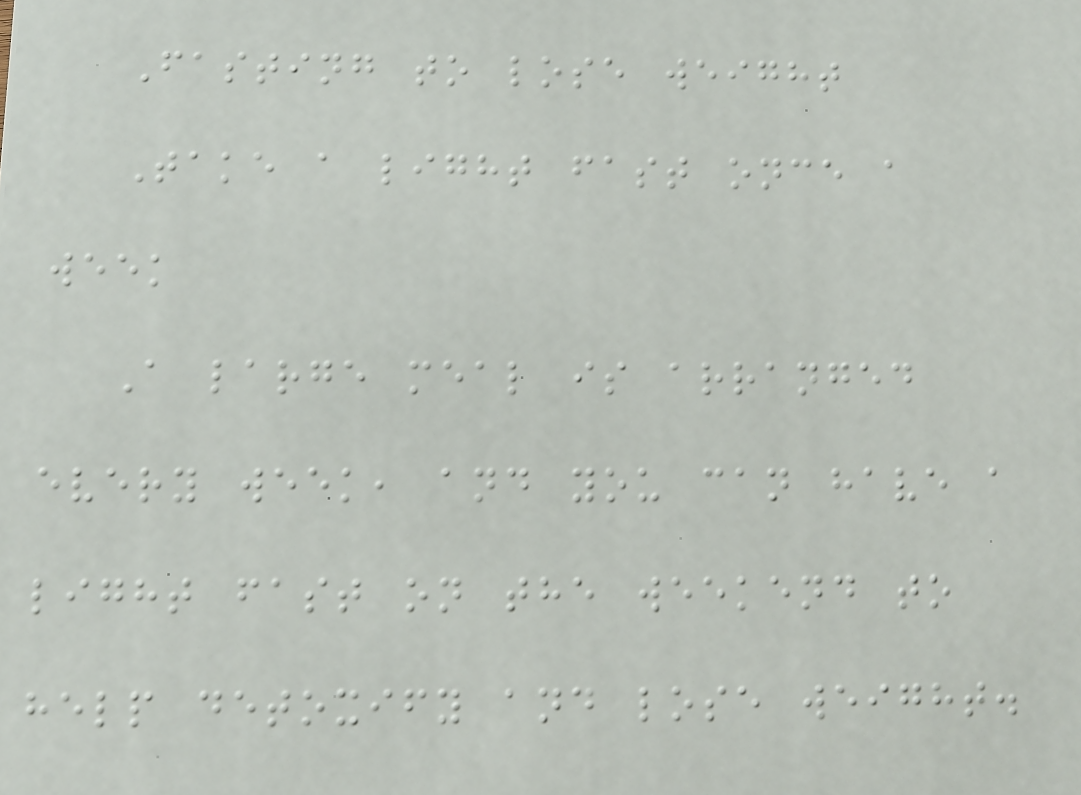Fasting to lose weight
Take a light fast once a
week
A large meal is arranged
every week, and you can have a
light fast on the weekend to
help detoxify and lose weight.
